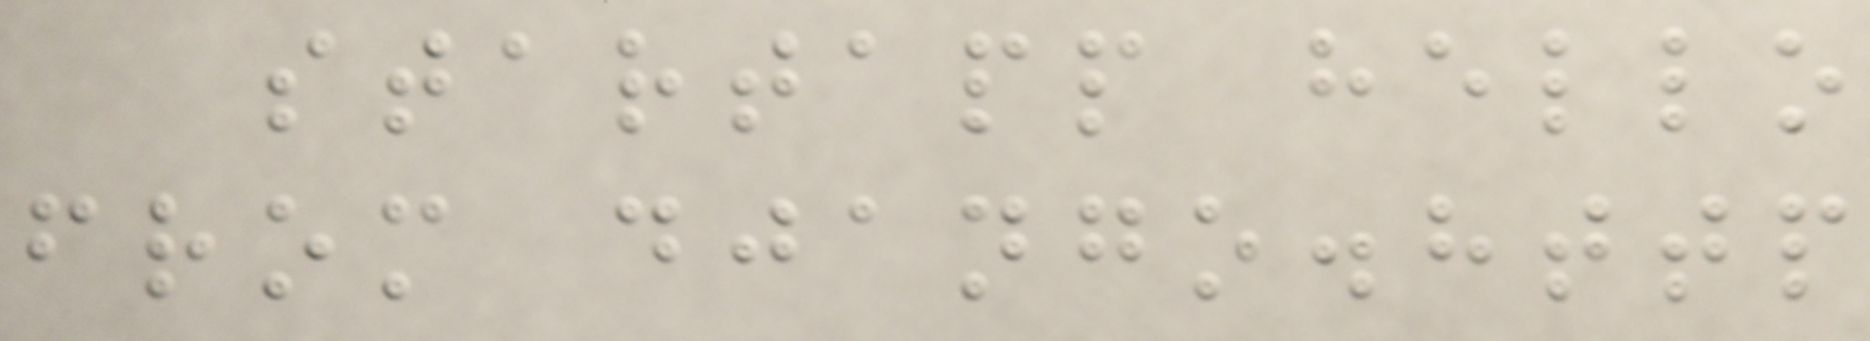startapp hello
from django.http
